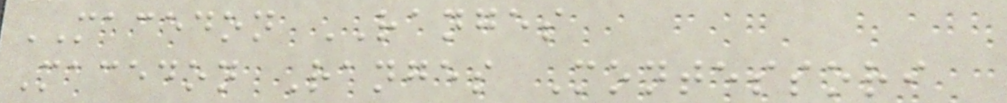MACEDON RANGES
Macedon Ranges Montessori
